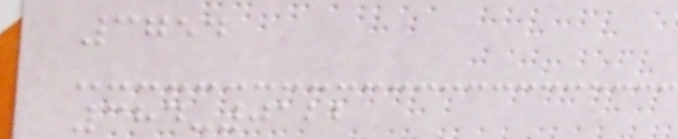3754
384-0122
